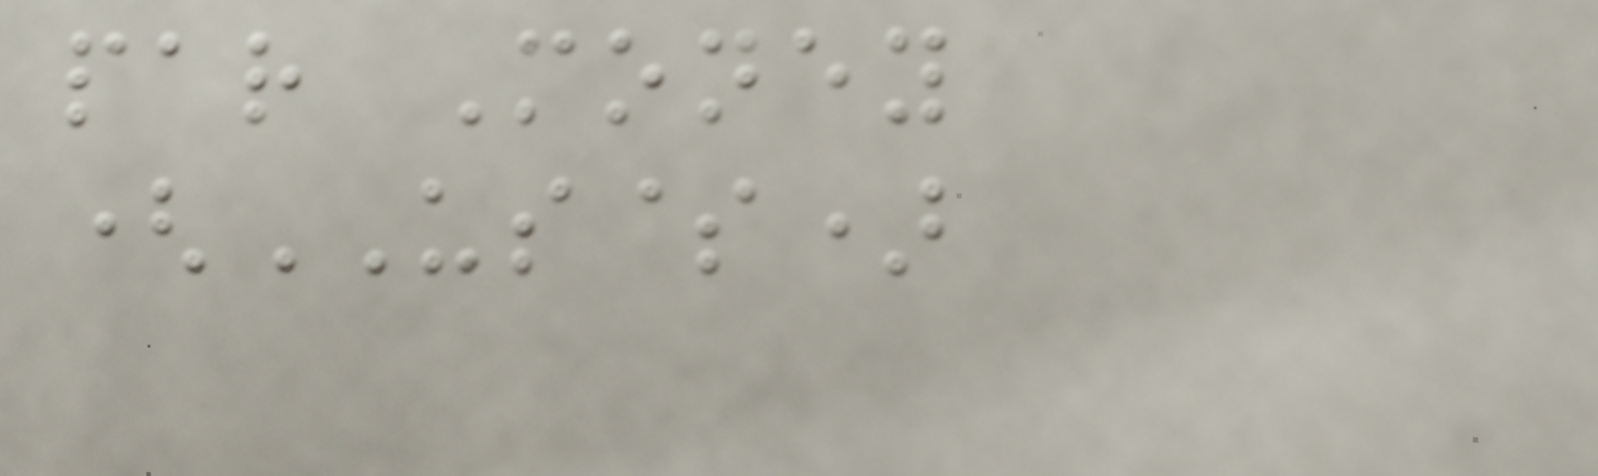par Money
(US$)
